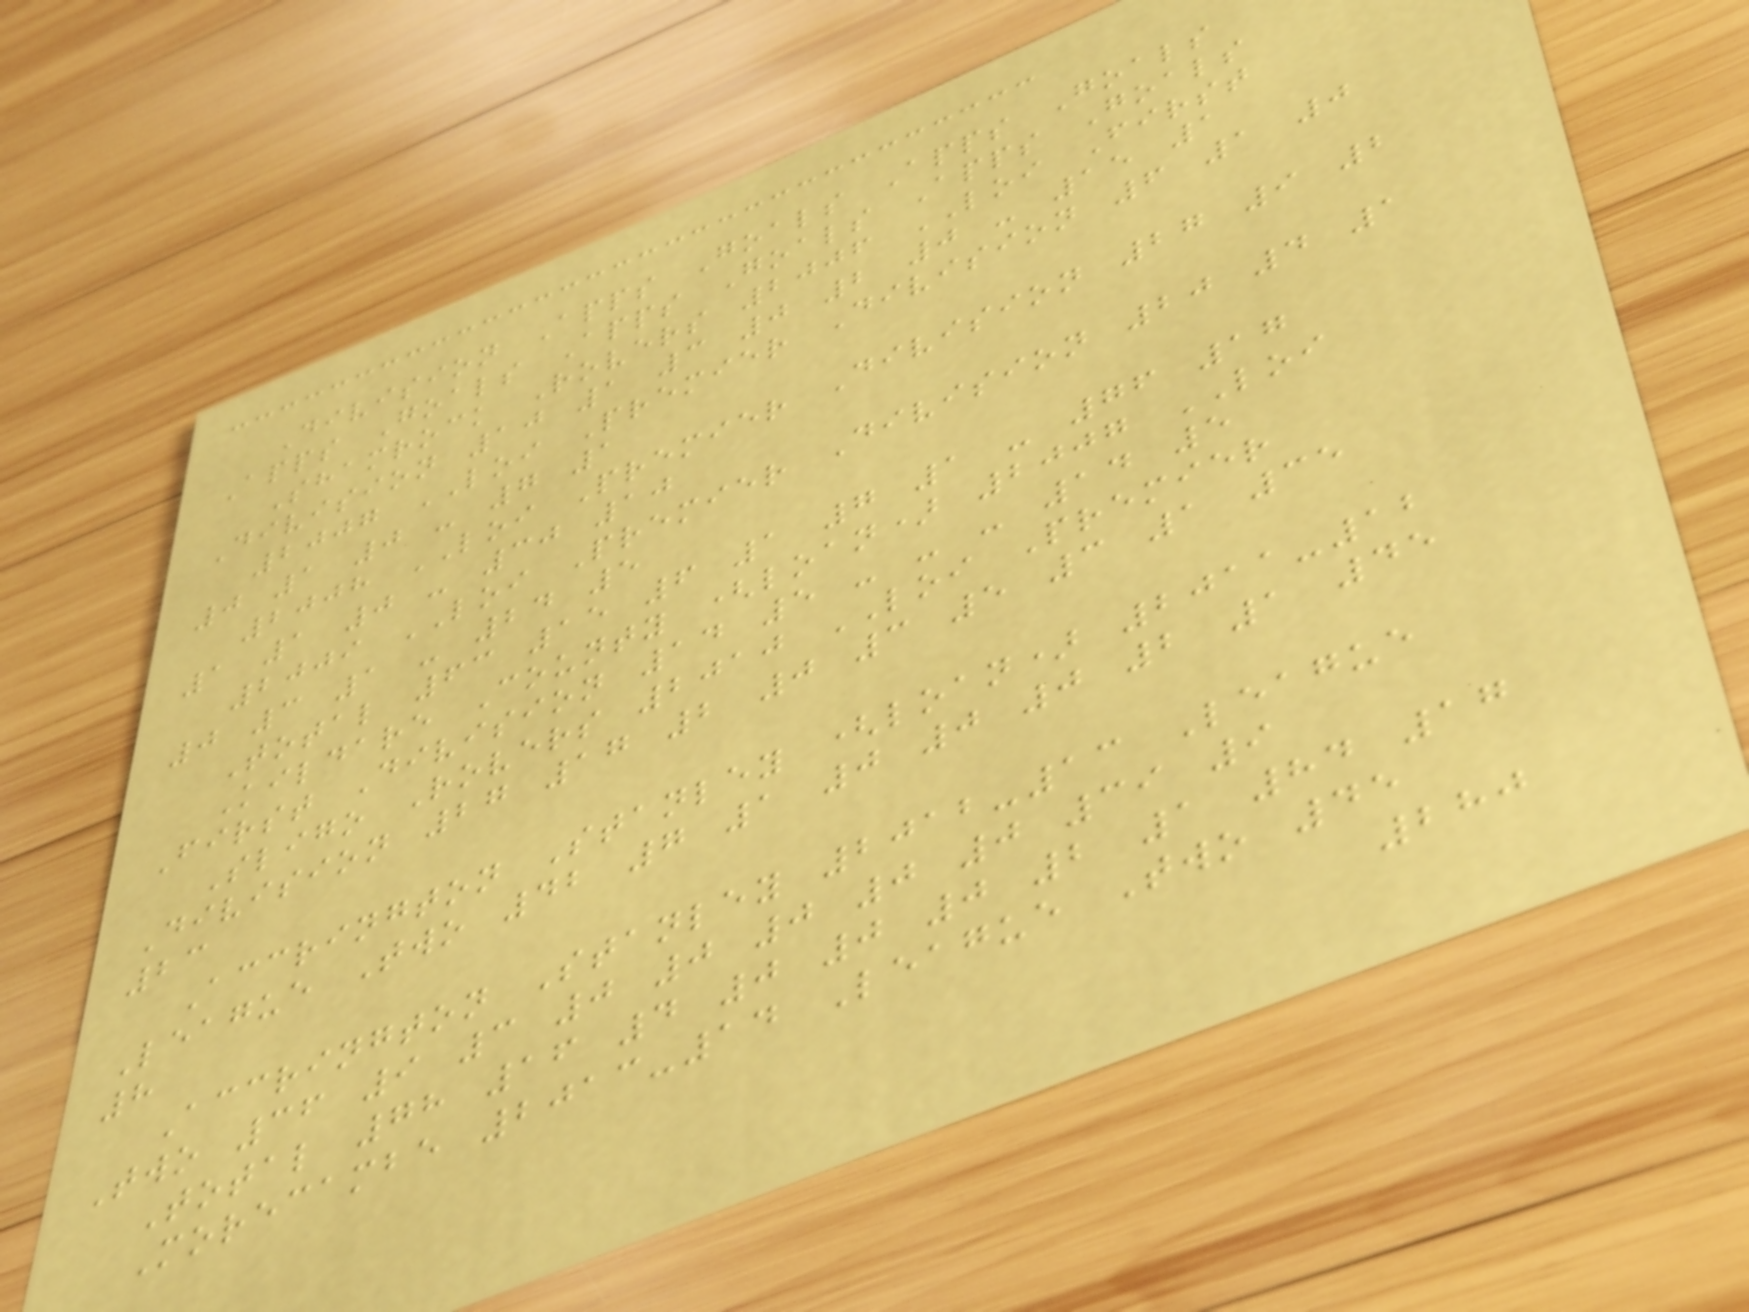Division Apps Goals Apps Goals
Apps Goals Apps Goals Apps Goals
Shamrock Rovers 2006 LOI First
Division 10 1 3 0 2 0 - 15 1
2007 LOI Premier Division 6 1 0
0 1 0 - 7 1
2008 LOI Premier Division 27 9 2
1 1 0 - 30 10
2009 LOI Premier Division 20 4 1
0 3 1 - 24 5
Total 63 15 6 1 7 1 - 76 17
Kildare County (loan) 2007 LOI
First Division 14 5 - - - 14 5
Sligo Rovers 2010 LOI Premier
Division 27 17 2 0 3 5 3 1 35
23
Accrington Stanley (loan) 2011-12
League Two 42 7 1 0 0 0 2 1 45
8
Accrington Stanley 2012-13 League
Two 36 9 3 0 0 0 0 0 39 9
Total 78 16 4 0 0 0 2 1 84 17
Morecambe 2013-14 League Two 45
280
